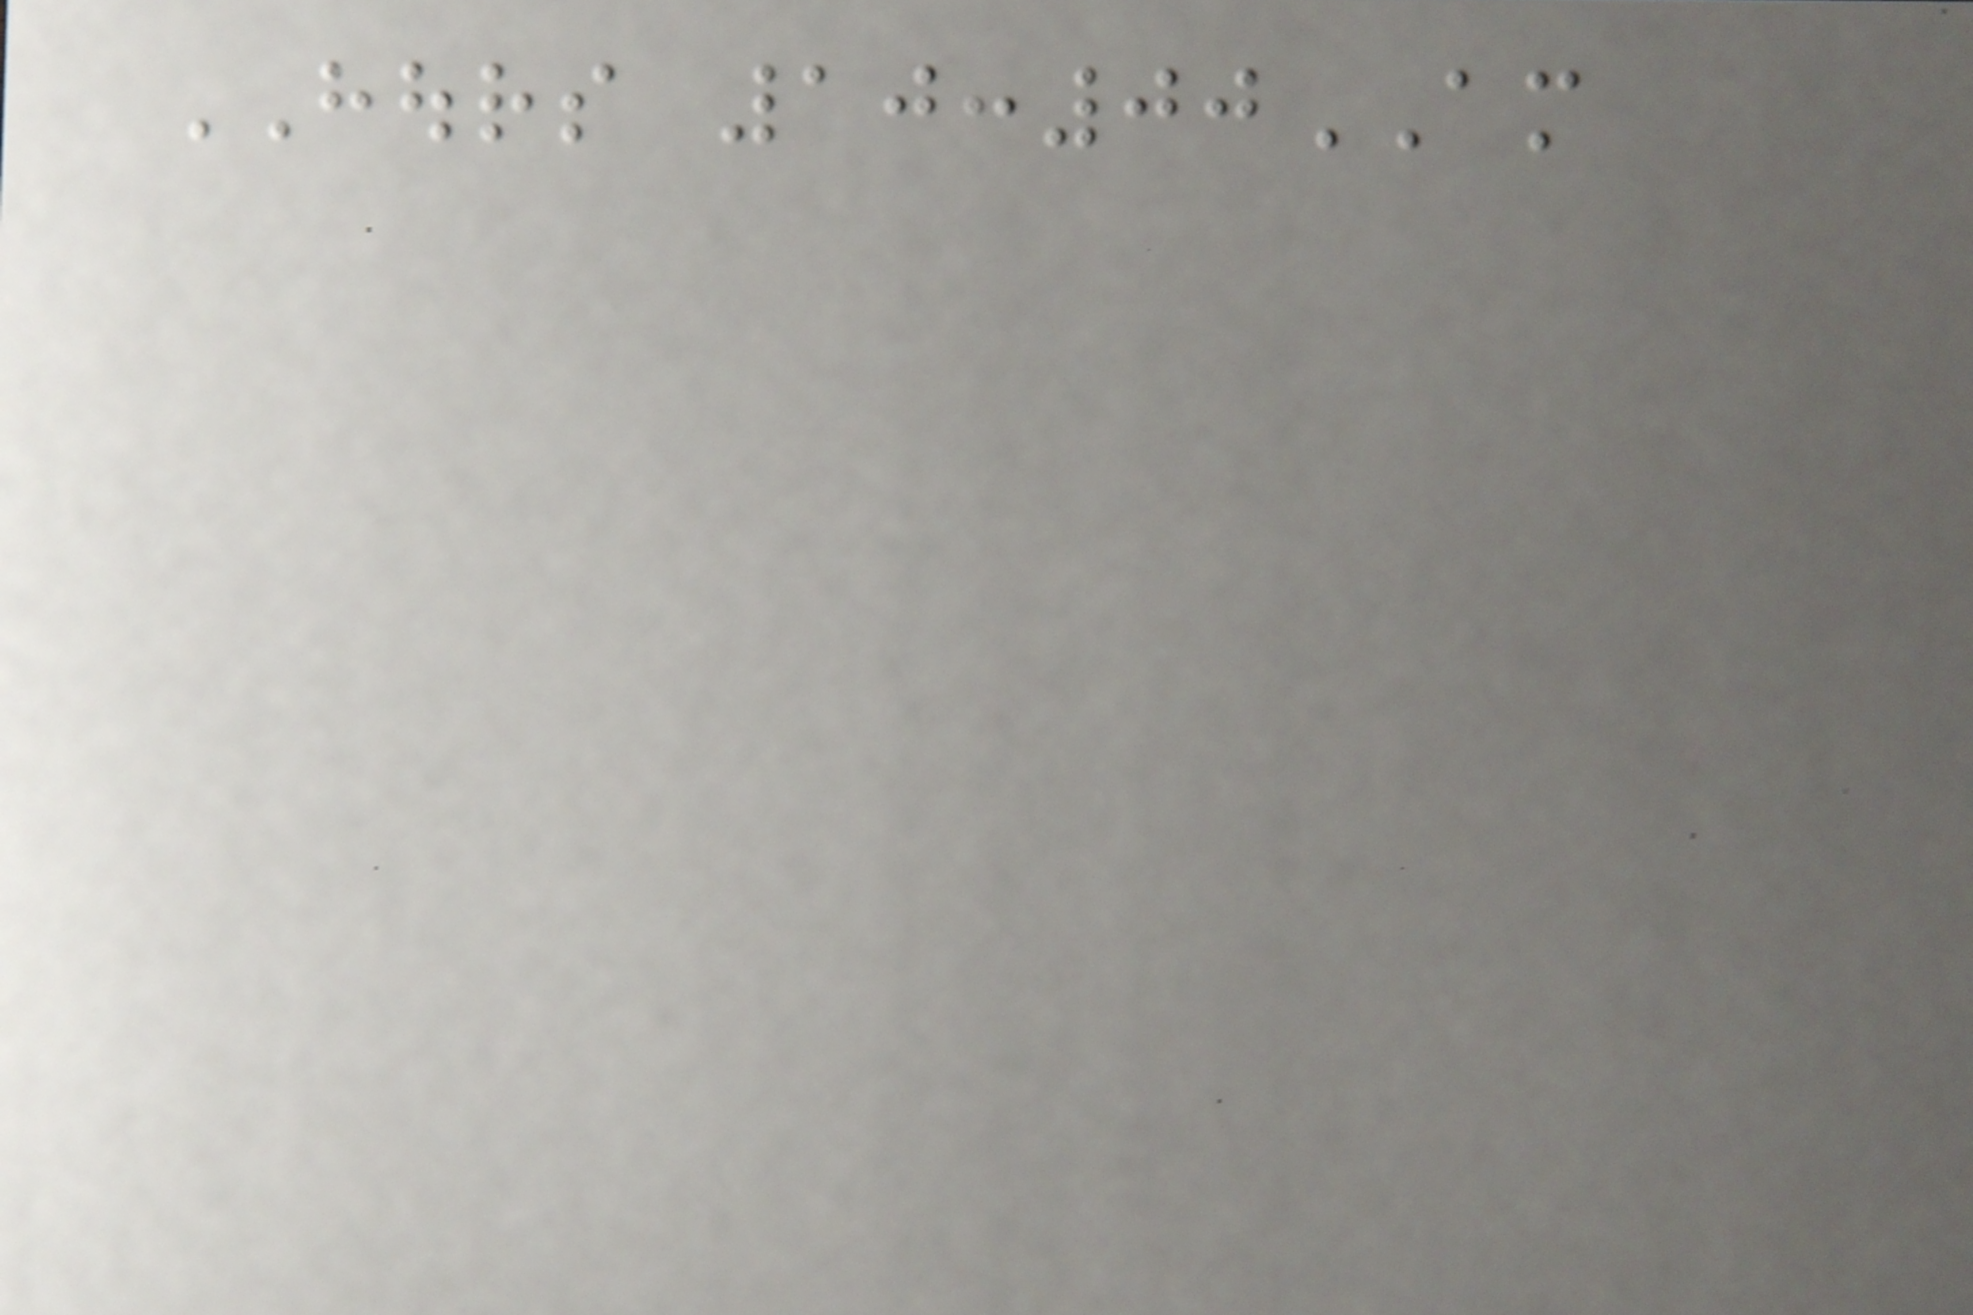HOURS 10:00AM
